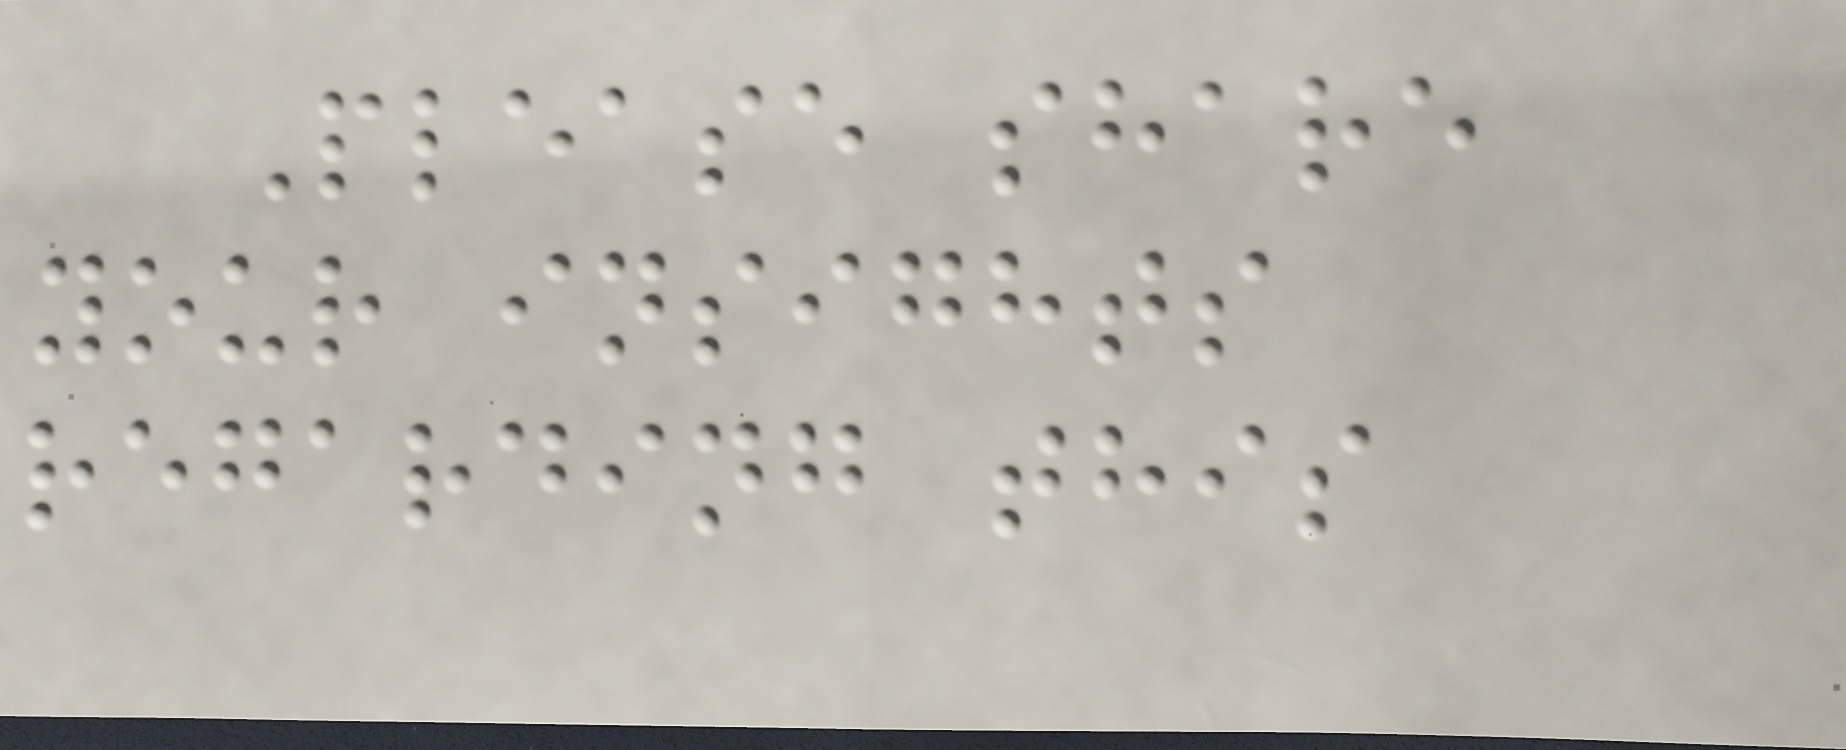Please share
your insights
regarding this
